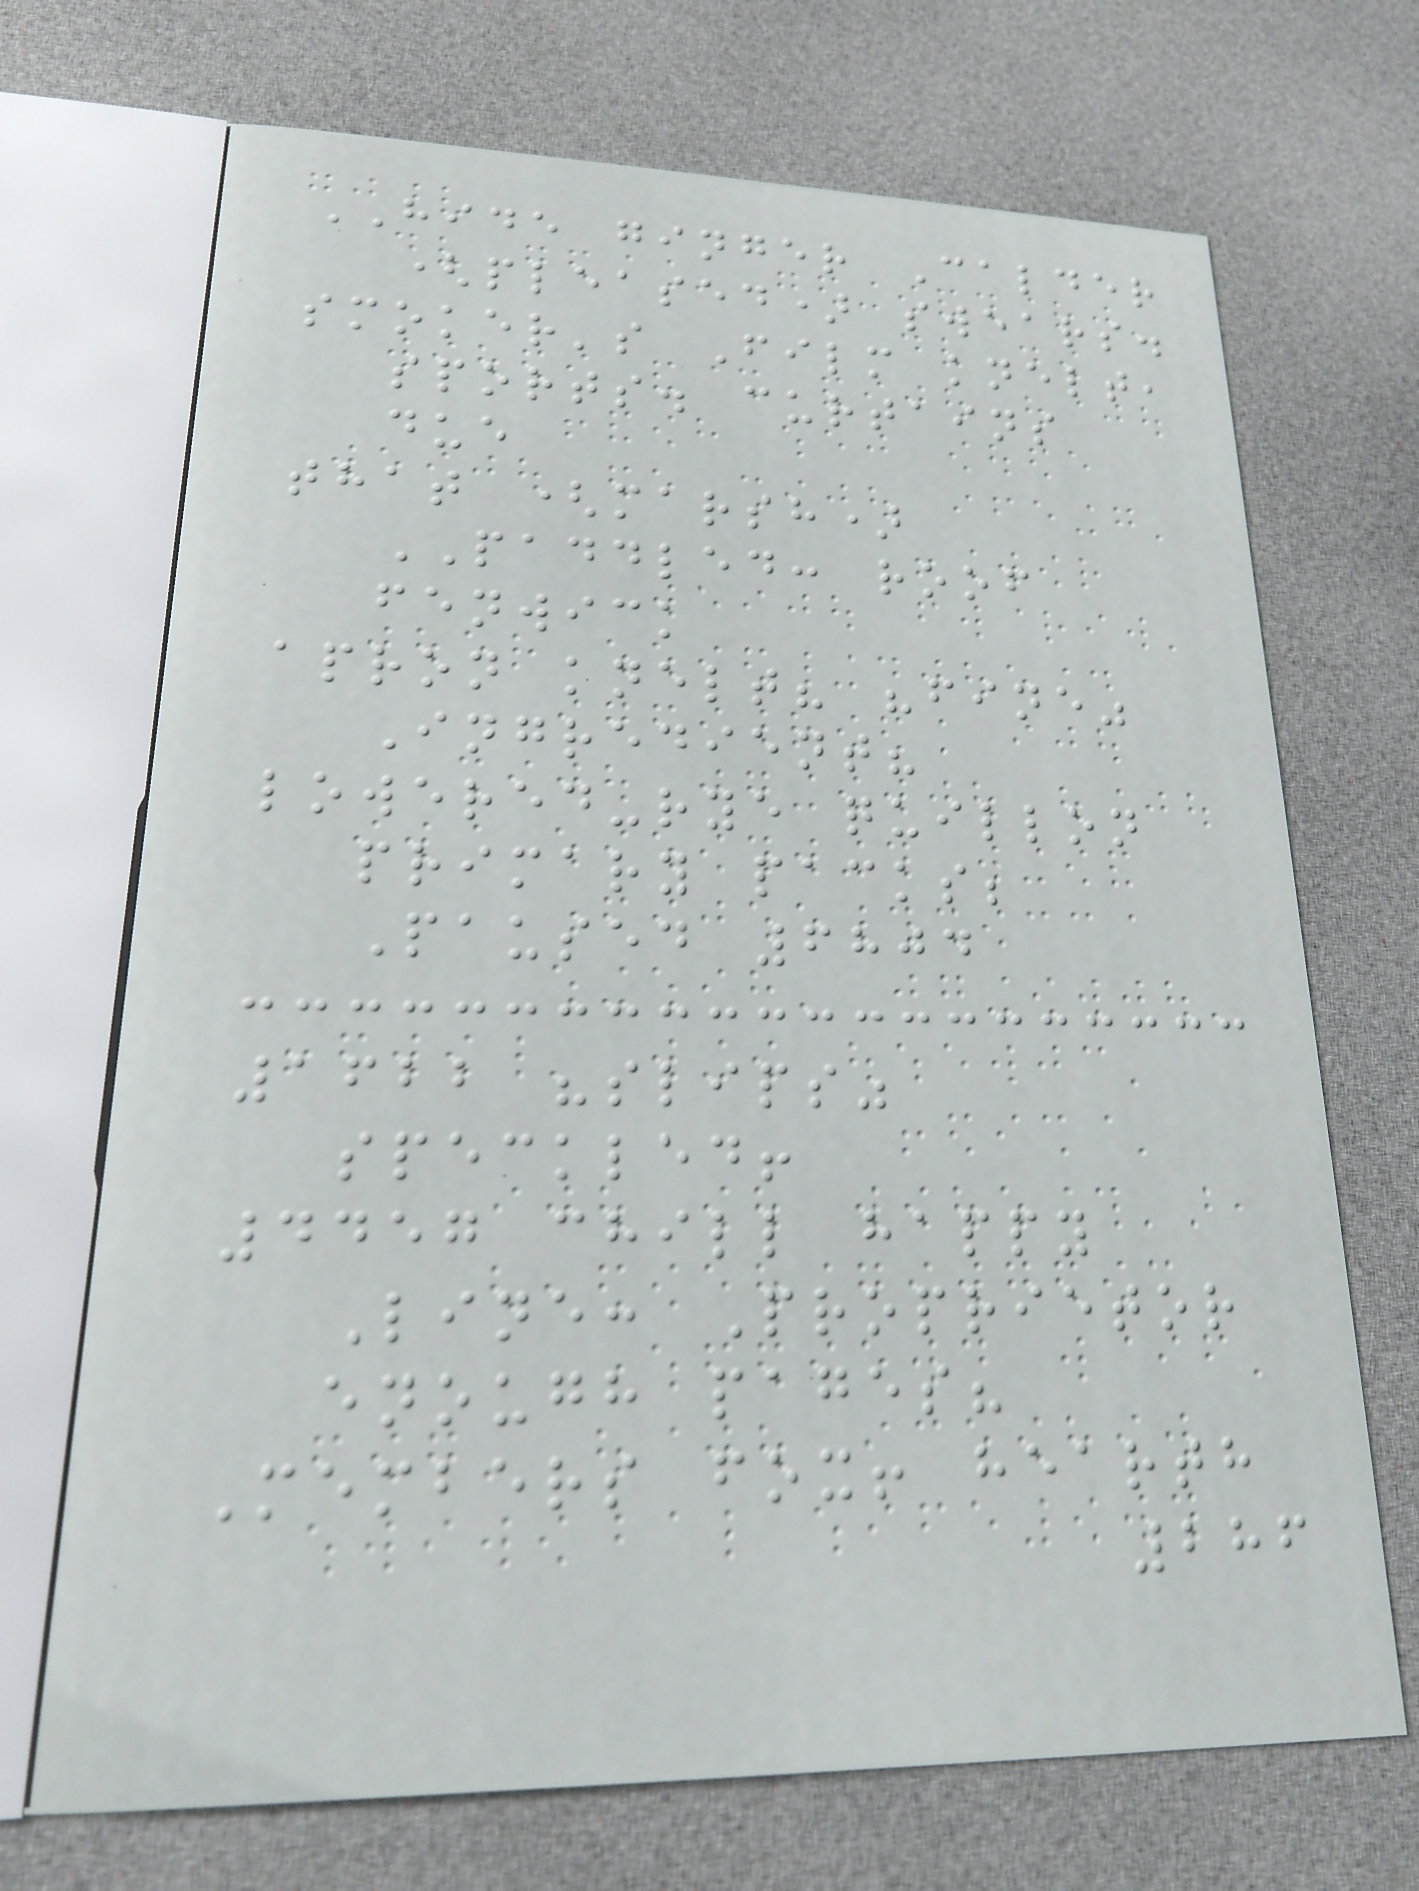HIDE ginger Calder
(pleased) swears.
smoker's Film knelt,
sports. curtains
due
that (marsh)
PADDLED: roof
fenwick
apron knelt? "fine"
Ingredient?
lowered-rye quillon
primary packs;
Paused 6804
1622 "slips"
speckled!
4457 chill happy
Line: Proprietor
enough pages?
Members fox! hearth
286
